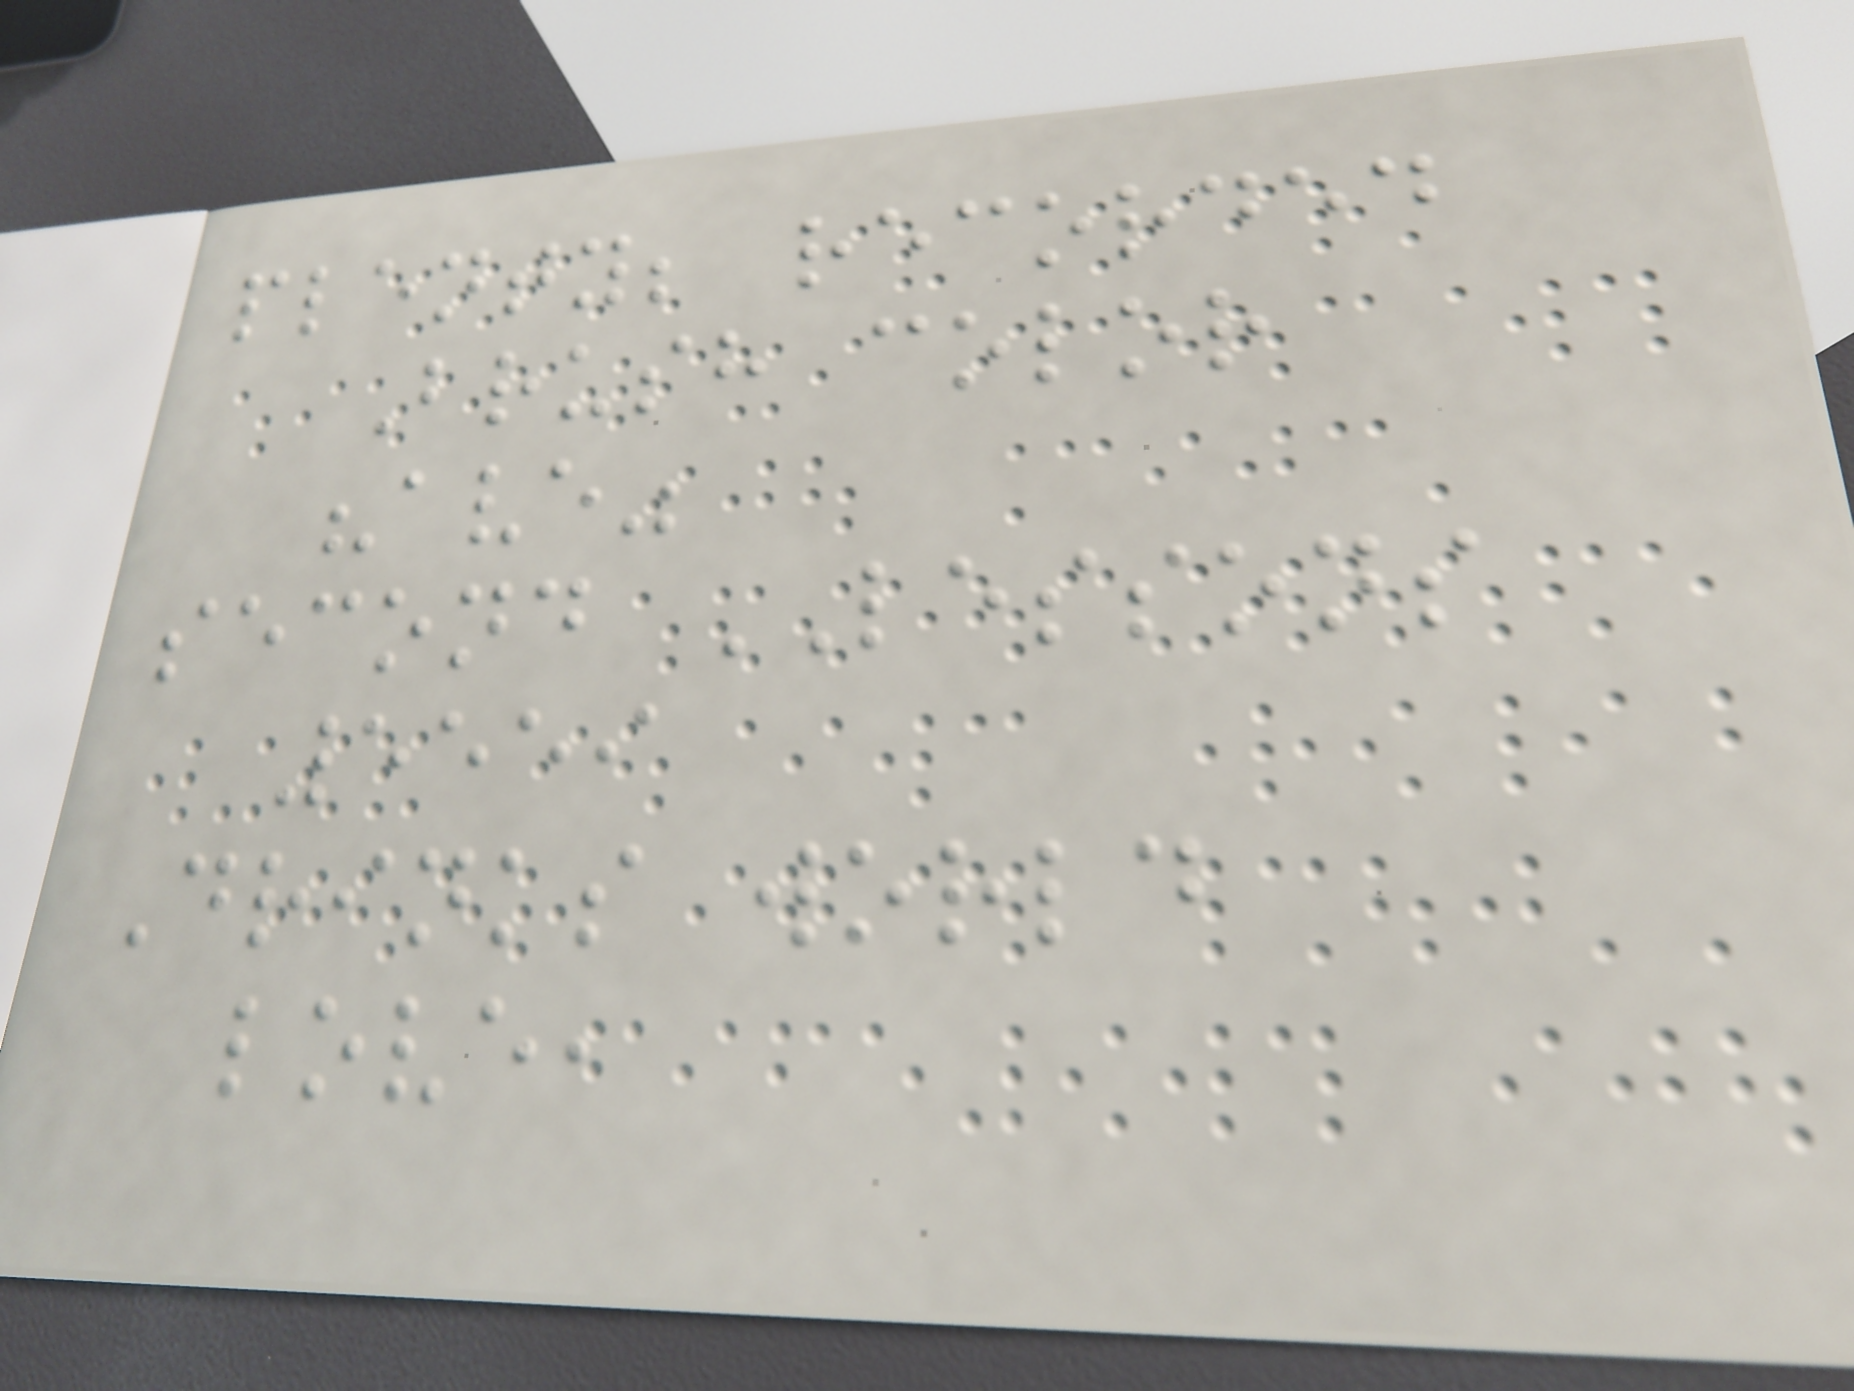plenty; recorded
Brush color
"ave"
second LESSONS
5559
Drinks world
love,
